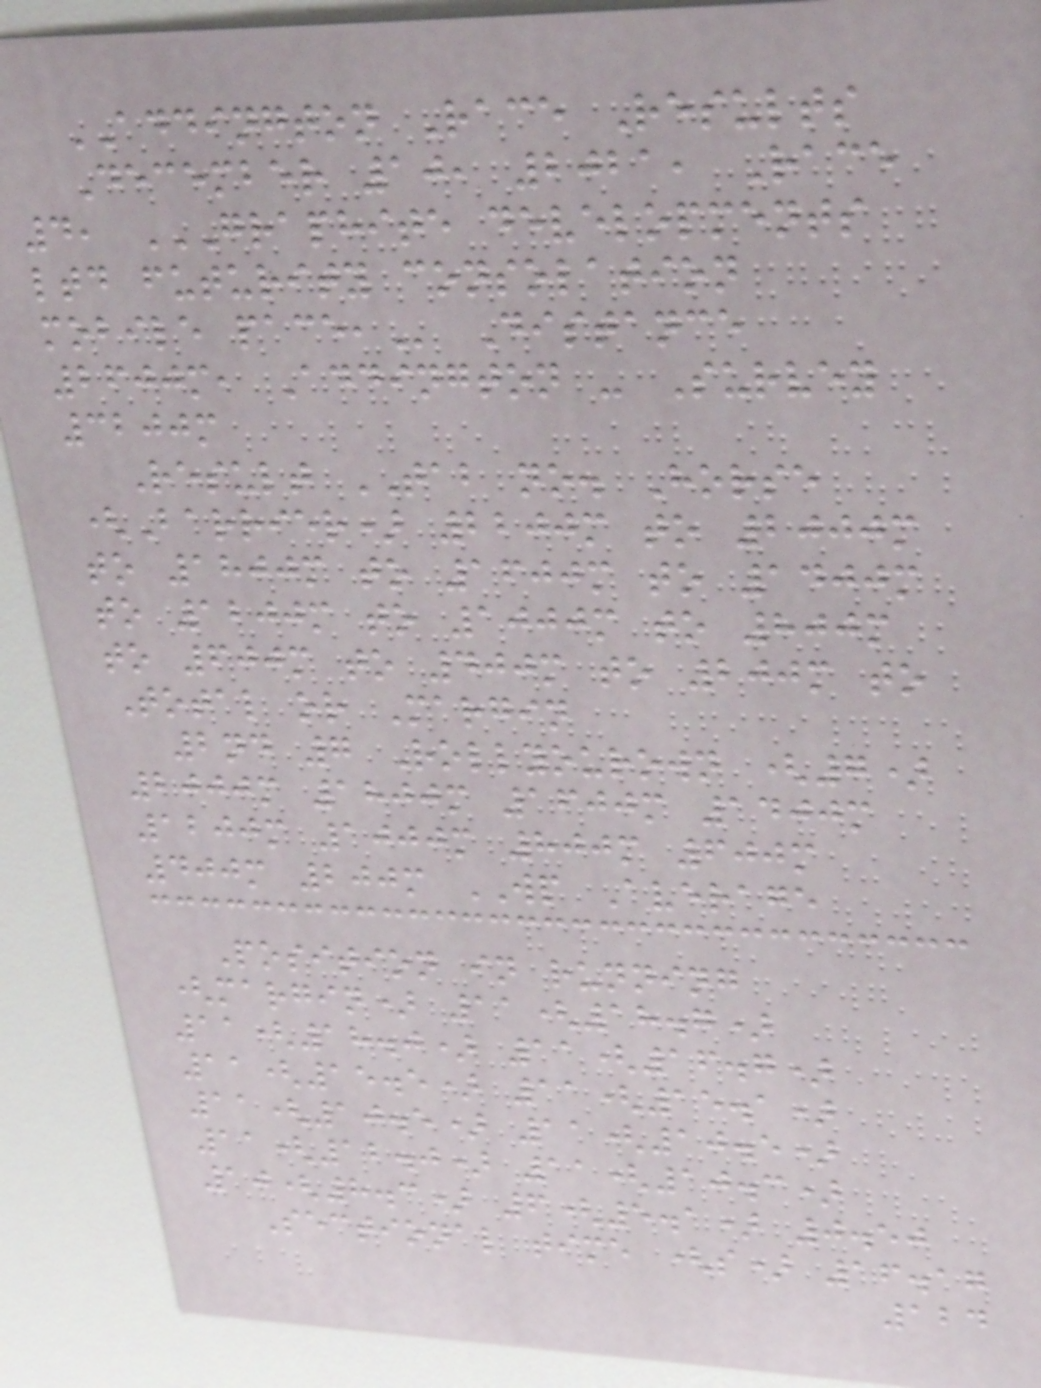ADDINGTON Race Results
December 10, 2021, Race
4, GRAPHITE DEVELOPMENTS
LTD FUTURITY CONSOLATION
MOBILE PACE, Distance
2600m, Addington - Survey
3200m
Result TAB no. Horse
(Barrier) 2200m to 2000m
to 1800m to 1600m to 1400m
to 1200m to 1000m to 800m
to 600m to 400m to 200m to
Total or Margin
2nd 7 Rollyourown (7)
2000m 1800m 1600m 1400m
1200m 1000m 800m 600m
400m 200m WP Average
Position in running
(margin) 11(18.7)
11(18.0) 11(16.7)
11(15.5) 11(15.1)
11(10.5) 11(10.5)
11(12.0) 11(10.3)
10(8.3) 6(5.1) 0.50
Sectional time (s) 16.17
124
